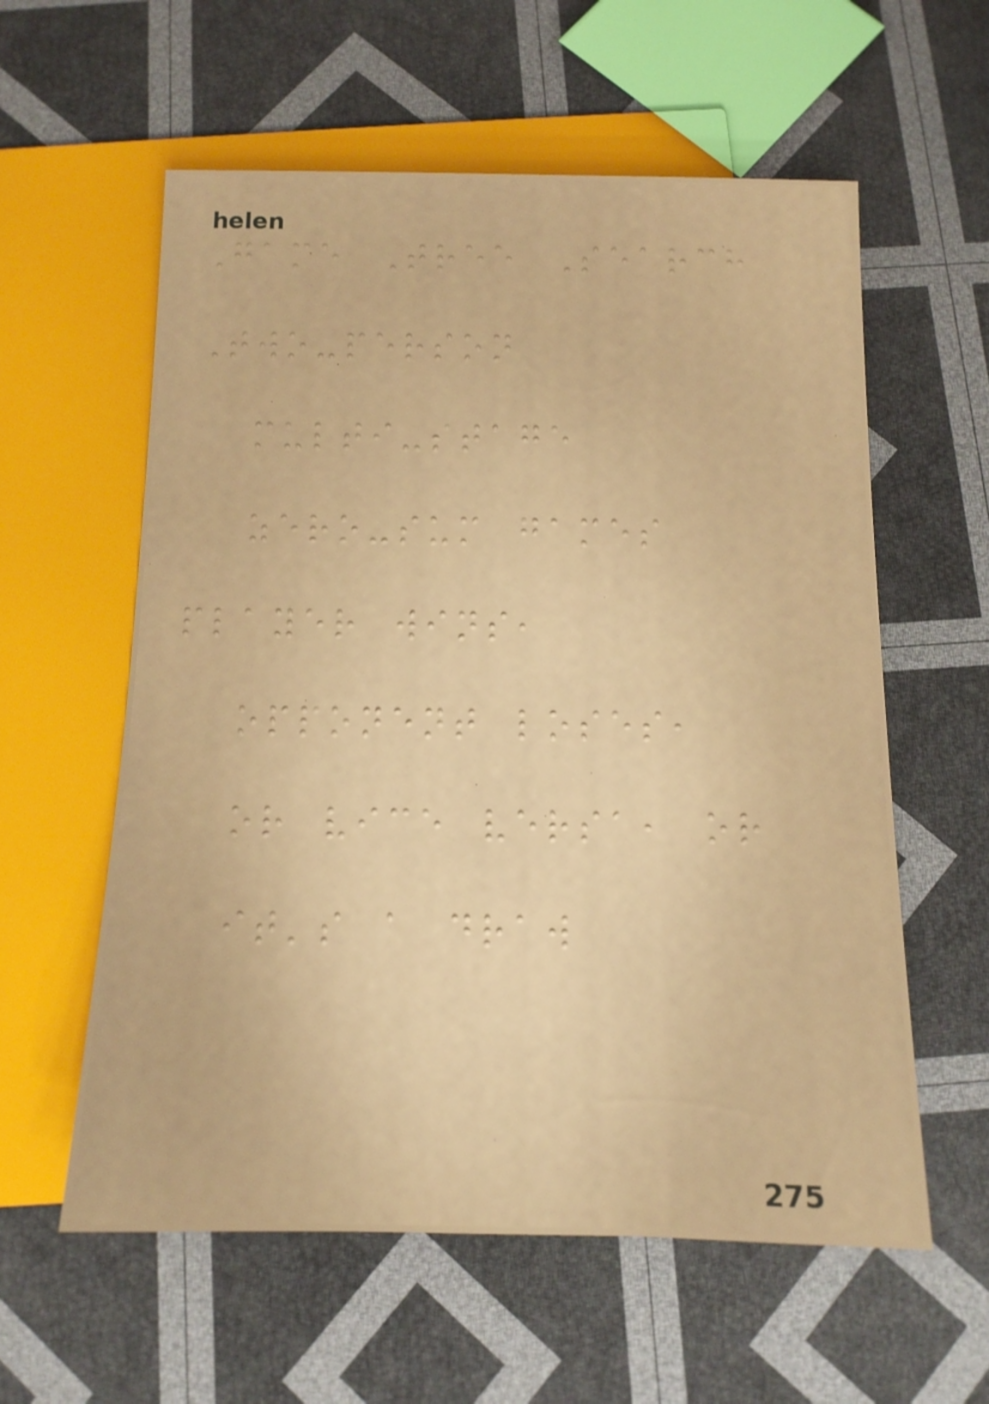Game Tree Search
Two-person
multi-stage
zero-sum games
player wins,
opponent loses,
or vice versa, or
it's a draw
